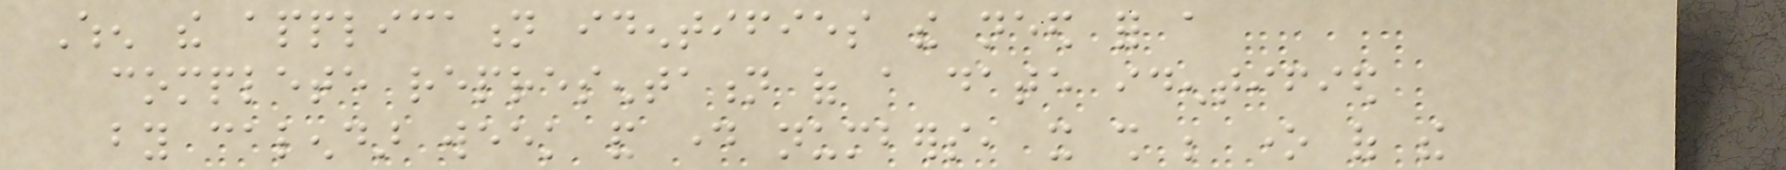When the application identifies the need for a
complete representation of a date identified
by calendar week and day numbers, it shall be one of the
